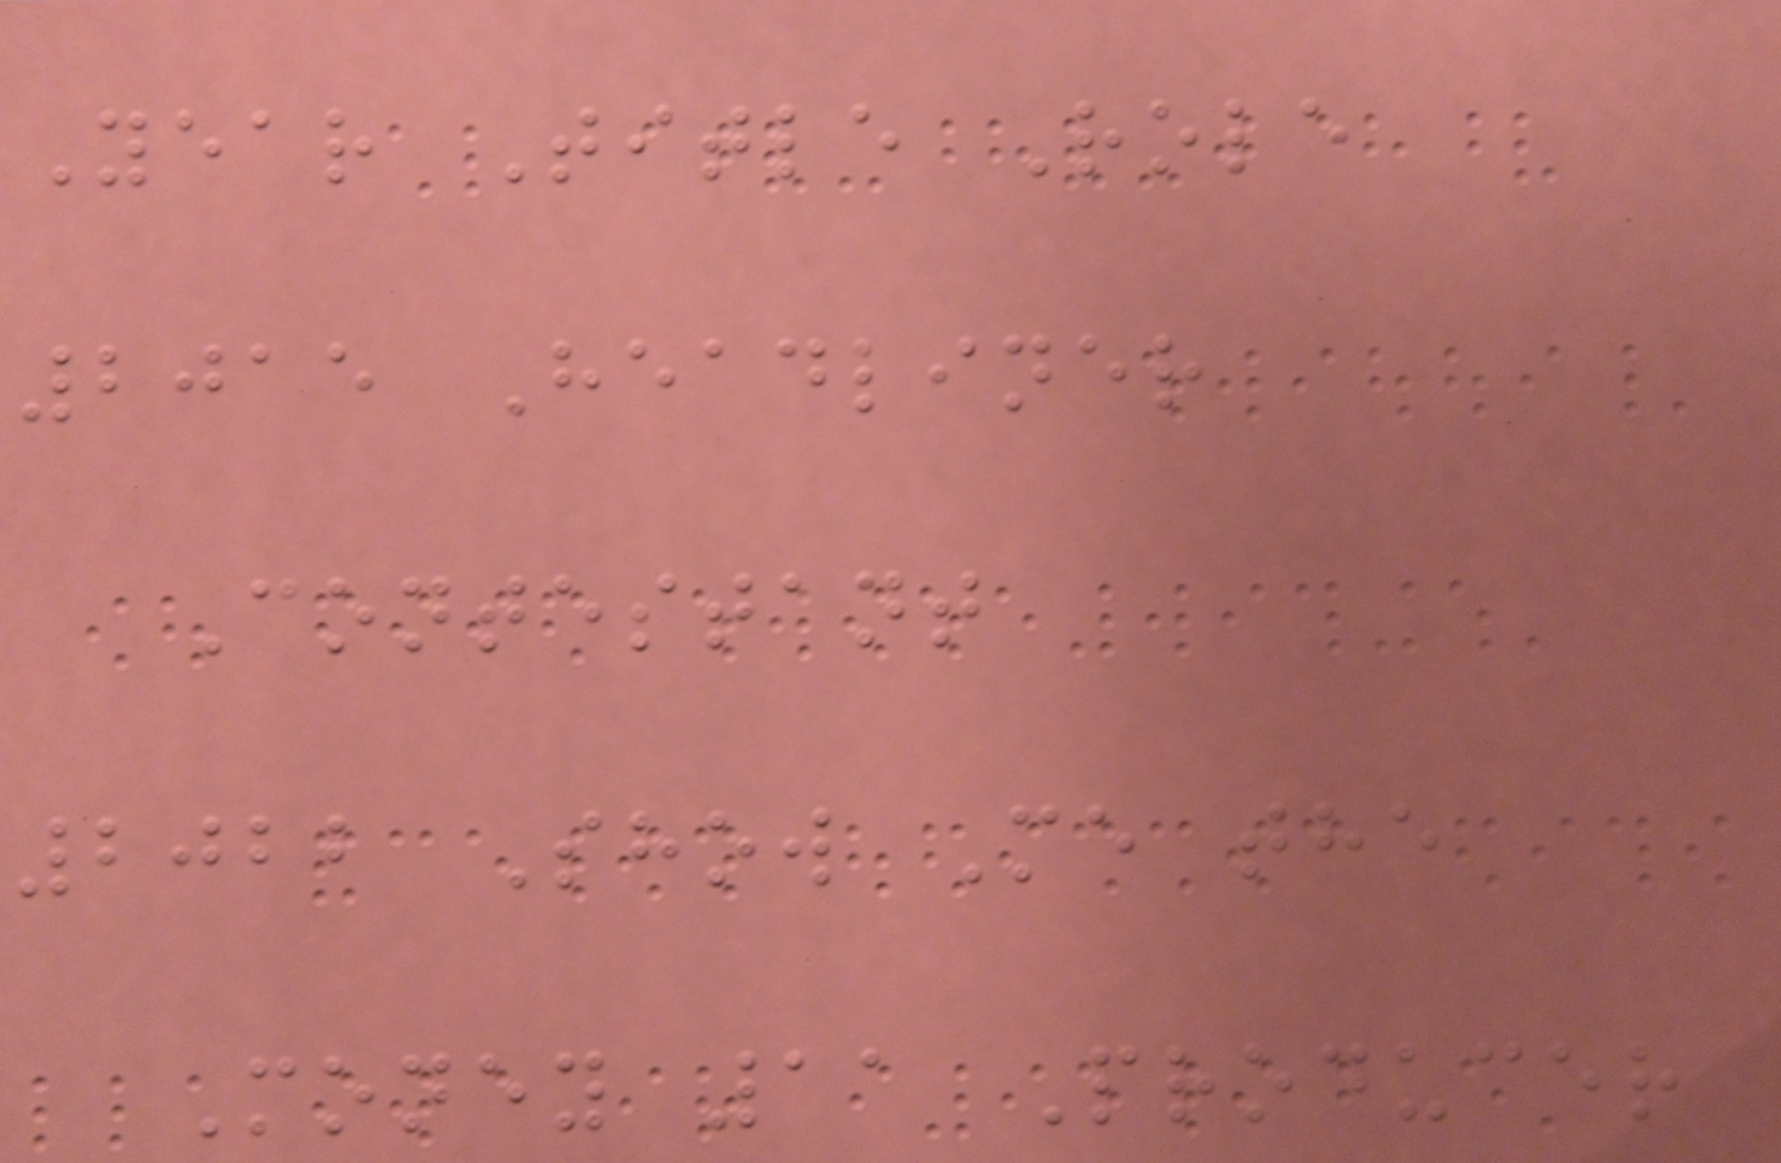Year Title Role
2015 Headliner
Contestant
2022 Show Me the
Money 11 Producer
